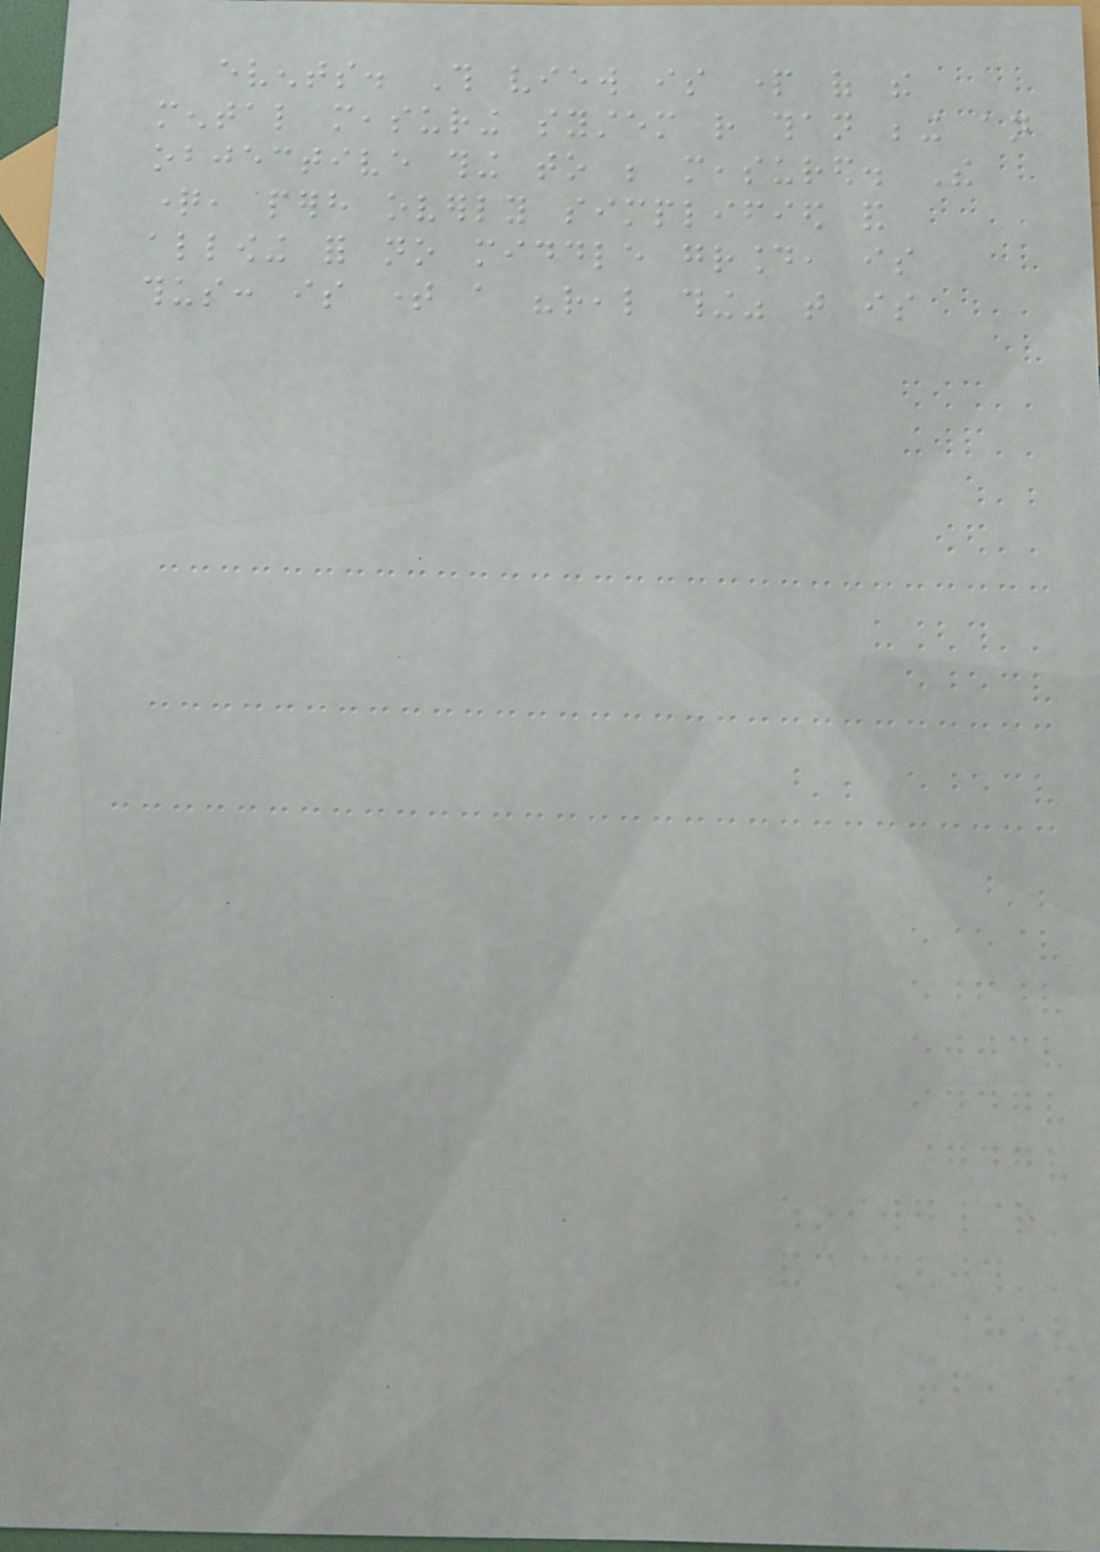events. This view is part of the
mental measuring system rather than being an
objective thing to be measured. The
question, perhaps overly simplified and
allowing for no middle ground, is
thus: is time a "real thing" that is
